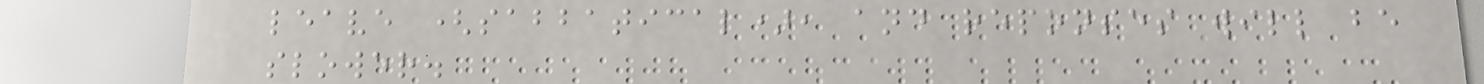leave (sabbatical), and reponses will be
slower.
